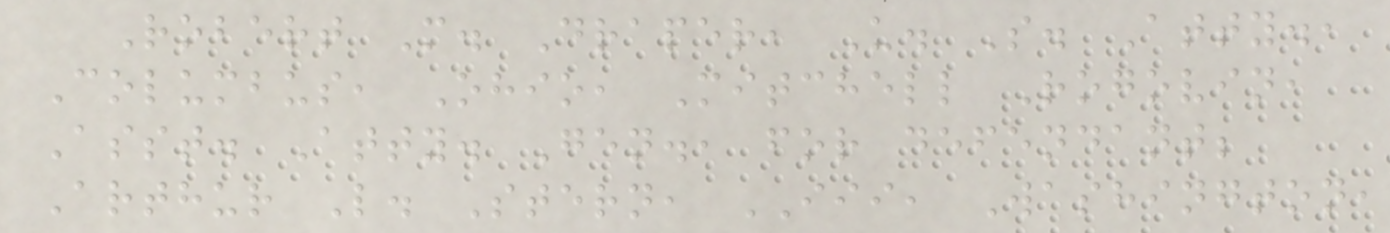Robert M. Draper, U. S. Atty.,
Columbus, Ohio, Mitchell Rogovin,
Asst. Atty. Gen., for defendant;
Arthur L. Stern, III, Washington,
